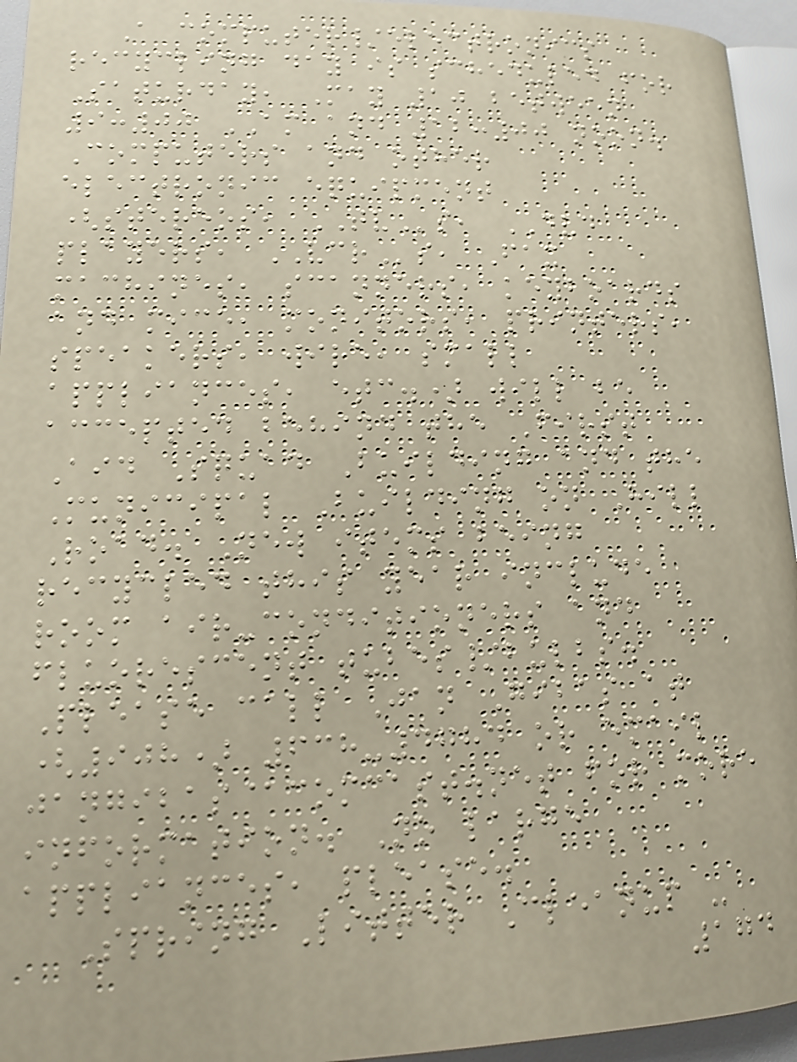A computer/electronics
recycling day is scheduled for
Saturday, May 10 between
9:00 AM and 12:00 noon.
Computers and other
electronic equipment
(stereos, TVs, DVD
players, VCRs, Fax
machines, scanners, keyboards
and mice, monitors, printers,
speakers, wire, small
appliances, etc.) will be
accepted behind the First
Aid Squad Building and the
Municipal Building on Hill
Road. New items being
recycled this year include
room air-conditioners and
fluorescent tubes/bulbs.
Please call Jan Gibas at
(908) 638-4784 or email
jangibas@comcast.net for more
information. No large
appliances, please.
Spring Litter Cleanup -
174
